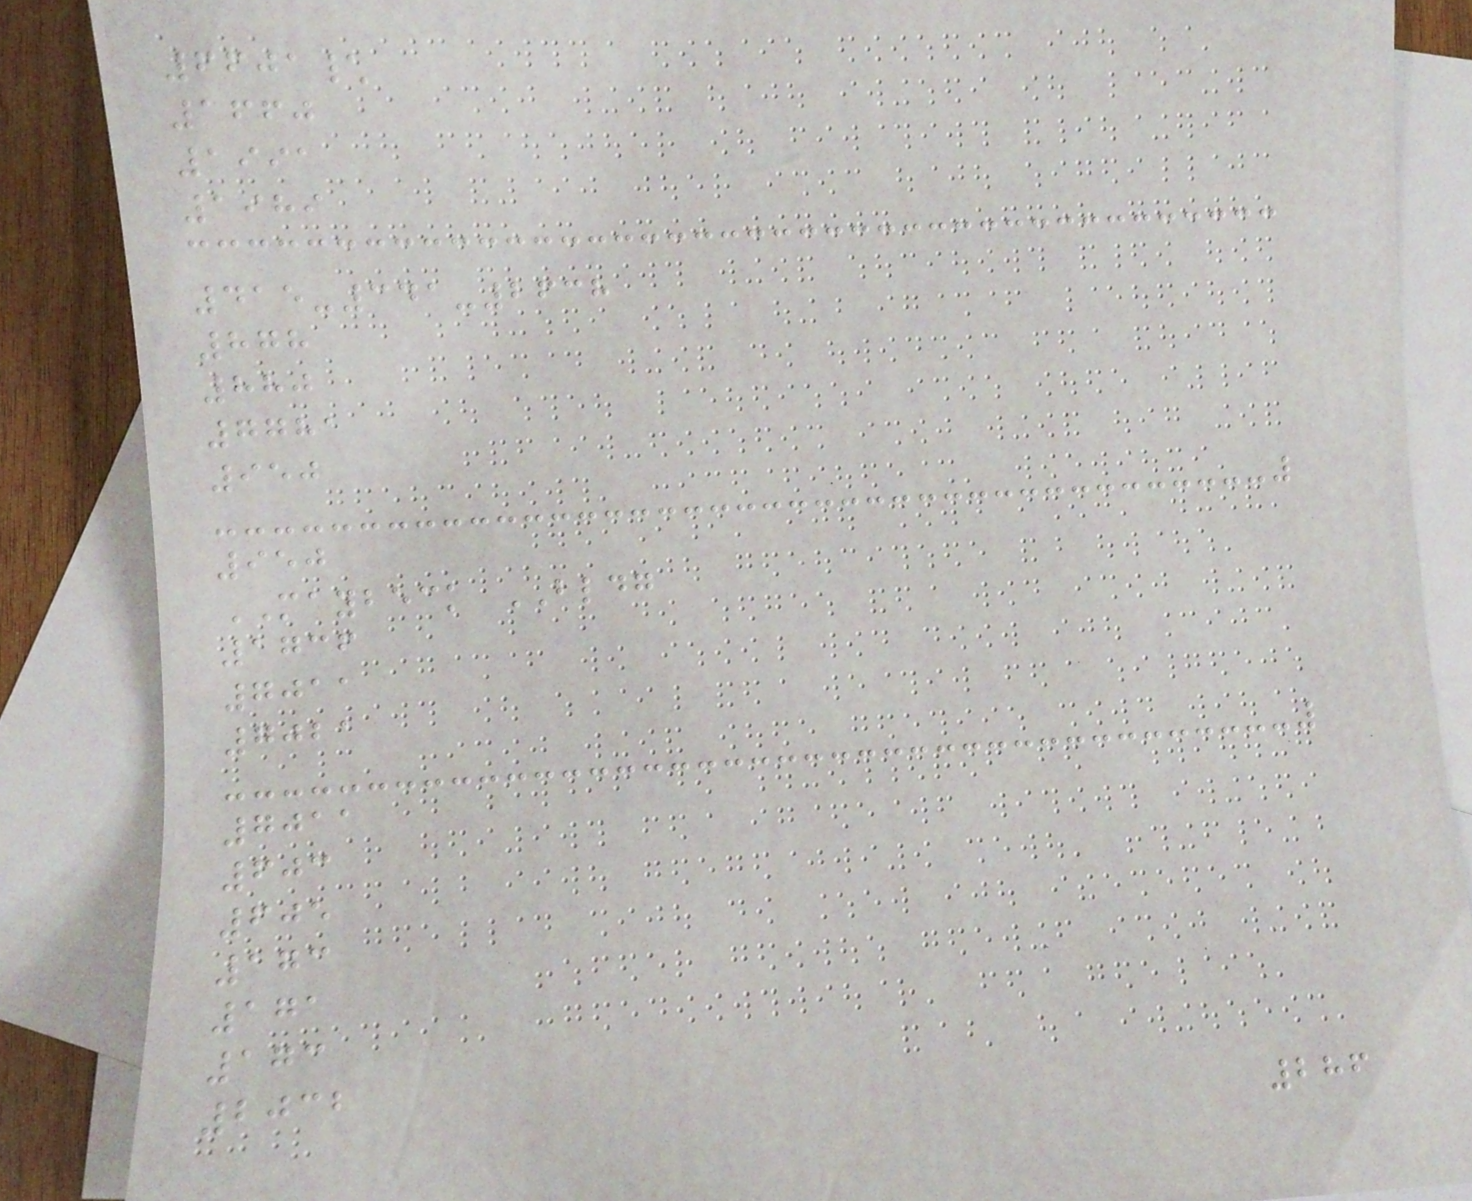6601\
1660
1991
1989
415-341-2638
878
880
7781
950
950
MAYBECK BLDG
1736
7011
7021
7011
603
605
173
171
173
2032
286
